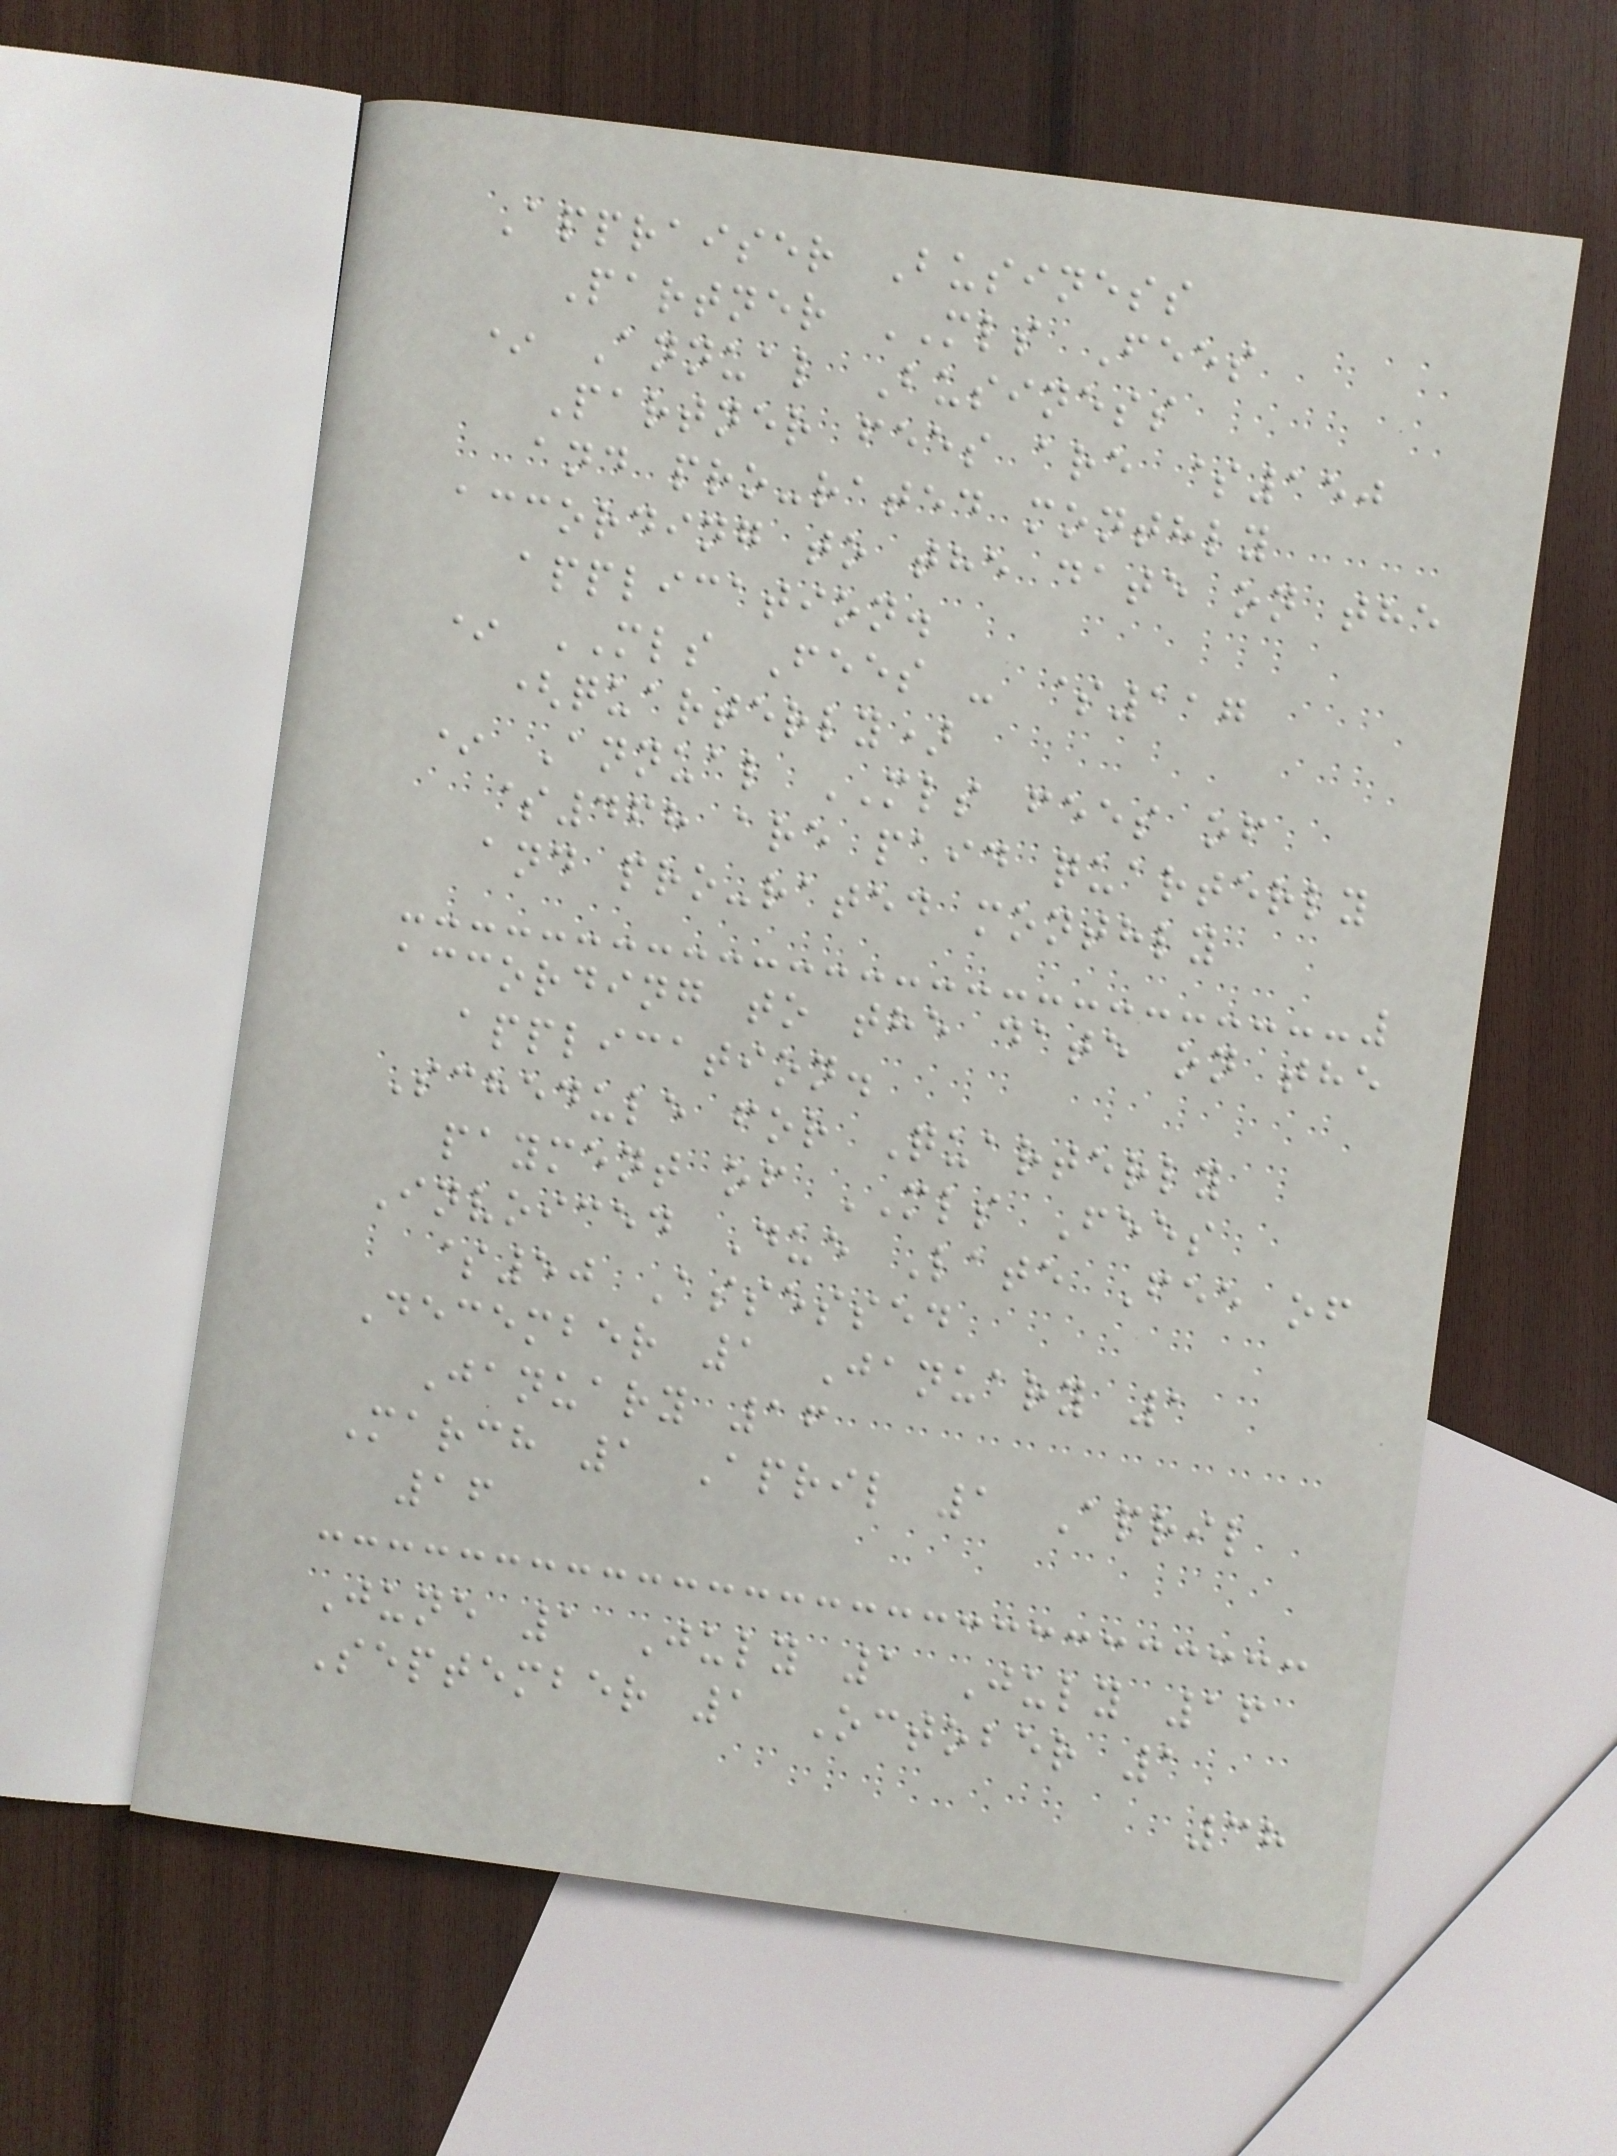Appraiser Business
Partner MLS Fees
* Annual Business
Partner fees are $150
and pro-rated monthly
according to the date on the
application.
* MLS Fees - $117
(quarterly)
* Annual MLS fees of
$468 are paid quarterly
and pro-rated monthly
according to the date on the
application.
Schedule for Quarterly
payment of MLS Fees
Invoiced Due Late Fee of
$50 Assessed
December 1 January 1
January 16
March 1 April 1 April
16
June 1 July 1 July 16
September 1 October 1
38
